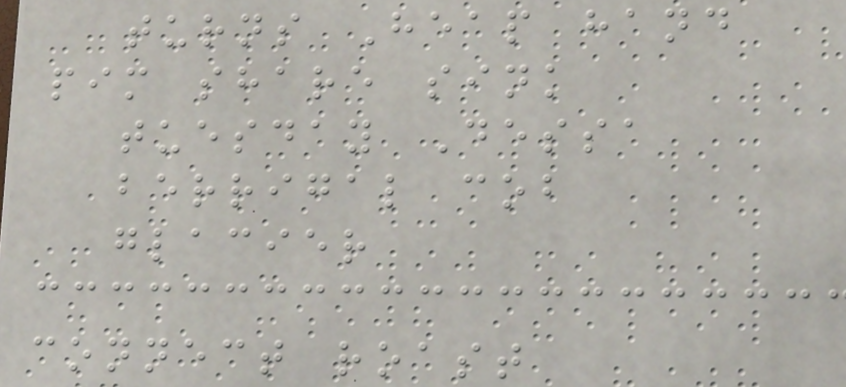turns Heap hand
pim share sink
tuesday Dessa
berrigal cob
glacier
connect roast
